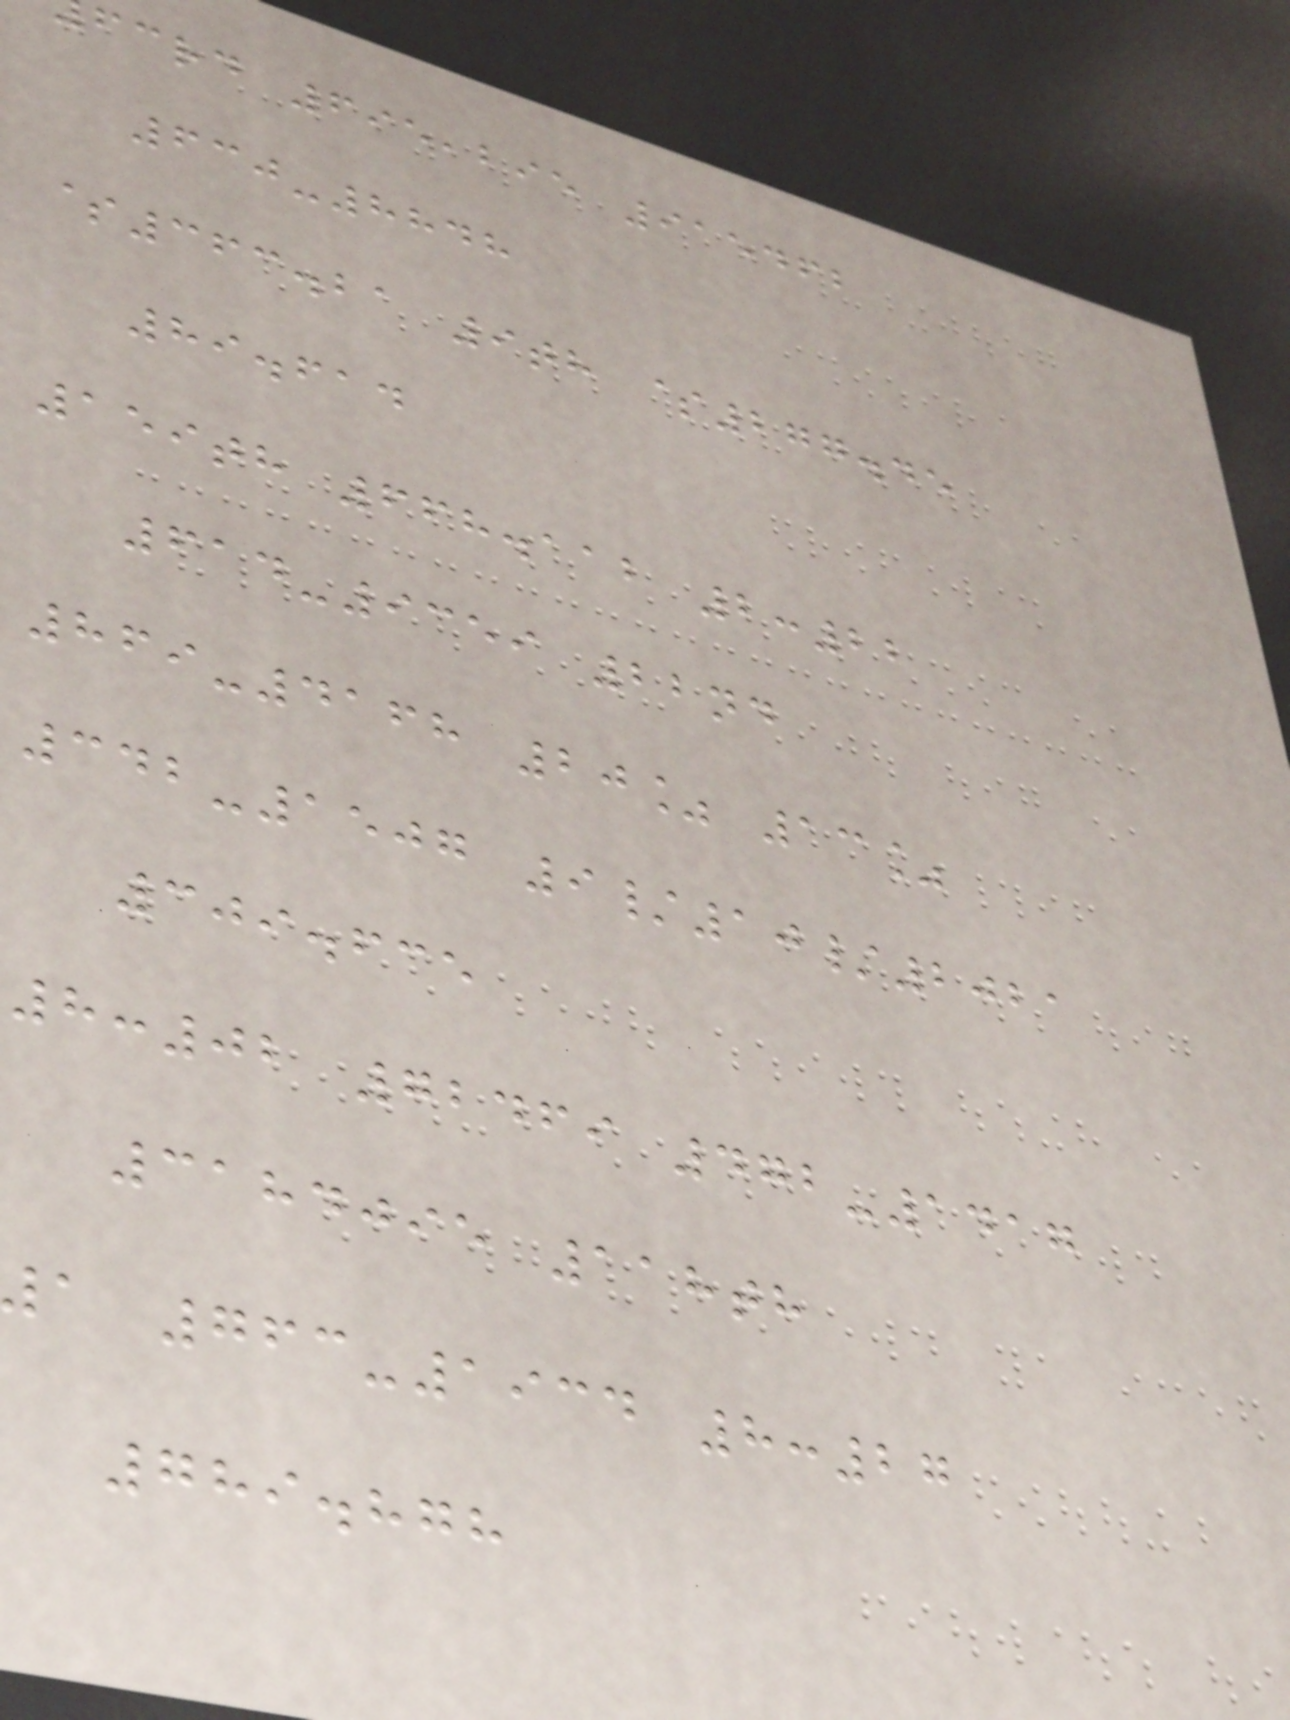fcrd 695,295 915462
630-8848
$363.21 9th $277.45
89.614
159th 668.112 2:22
614-9359 22nd
869-4168 20% 13%
342-1507 9/10/2021
309.635
8:02 72469 472-1417
3184095 118th
a 763-1934 8:27
789.878
